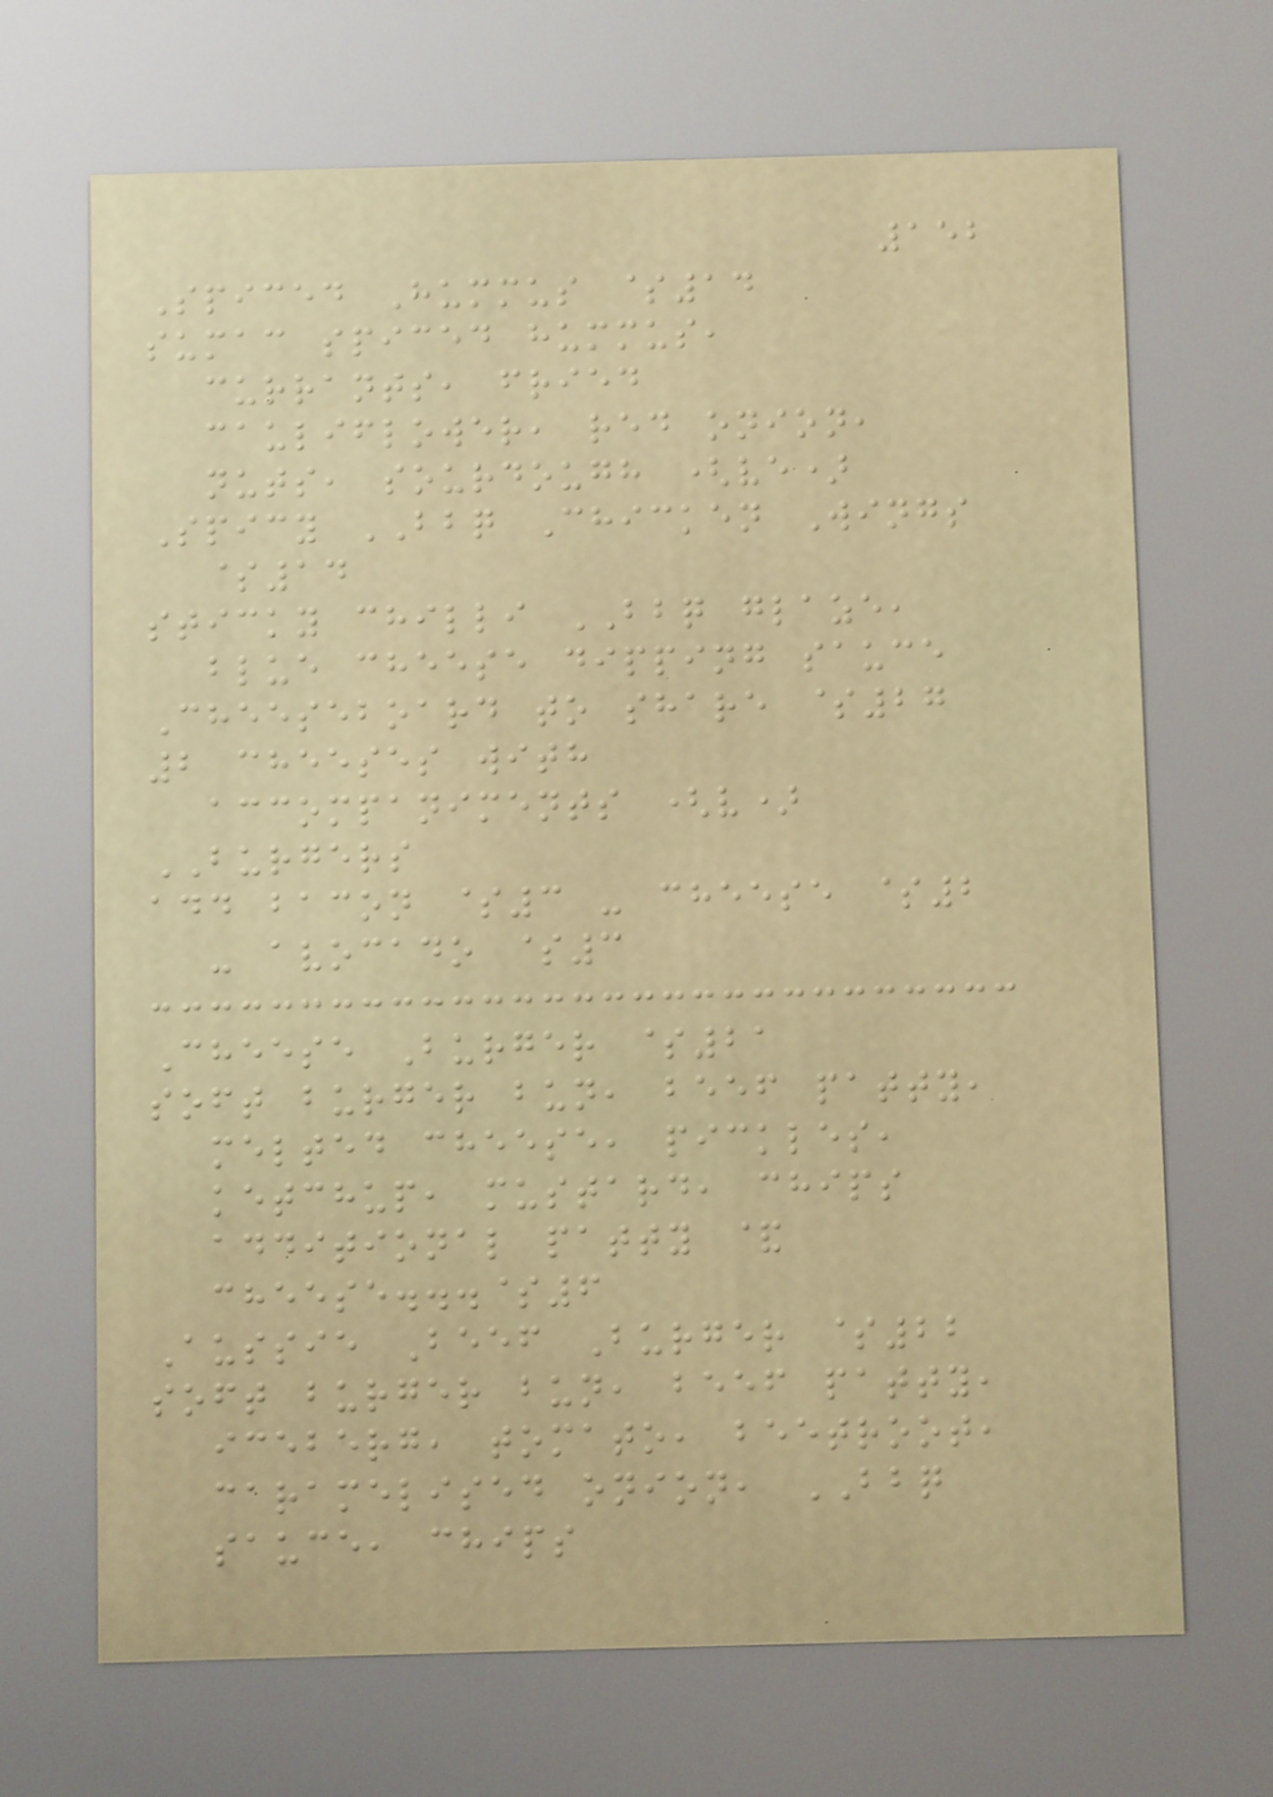152
Spiced Hummus $14
sumac spiced hummus,
currants, fried
cauliflower, red onion,
nuts, sourdough (ve)
Spicy BBQ Chicken Wings
$14
sticky chilli BBQ glaze,
blue cheese dipping sauce
Cheeseboard to share $27
2 cheeses with
accompaniments (v)
BURGERS
add bacon $3 - cheese $2
- avocado $3
Cheese Burger $21
soft burger bun, beef patty,
melted cheese, pickles,
ketchup, mustard, chips
additional patty &
cheese...$6
Aussie Beef Burger $22
soft burger bun, beef patty,
iceberg, tomato, beetroot,
caramelised onion, BBQ
sauce, chips
